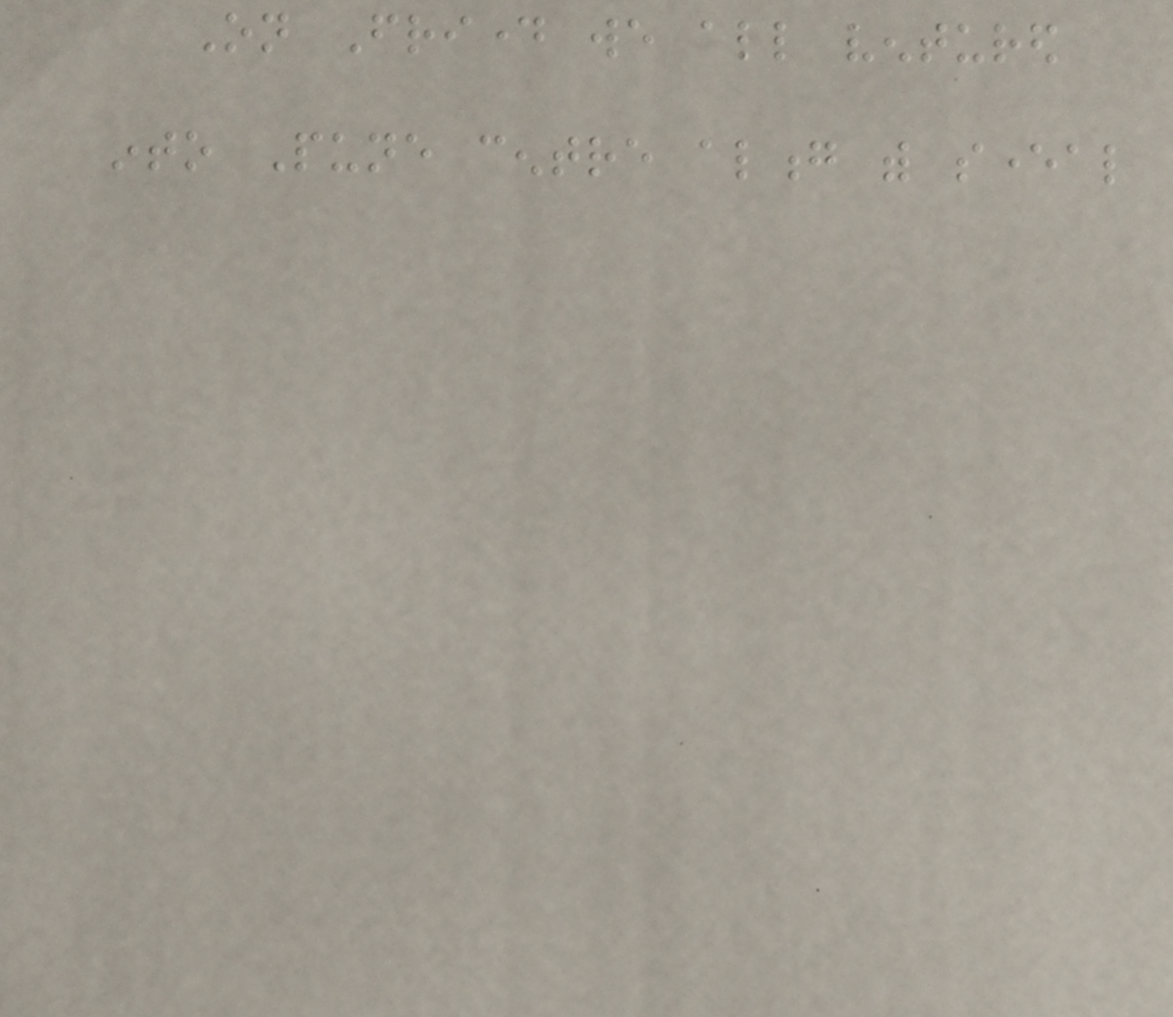On Friday we all ventured
into Pune centre along with several
